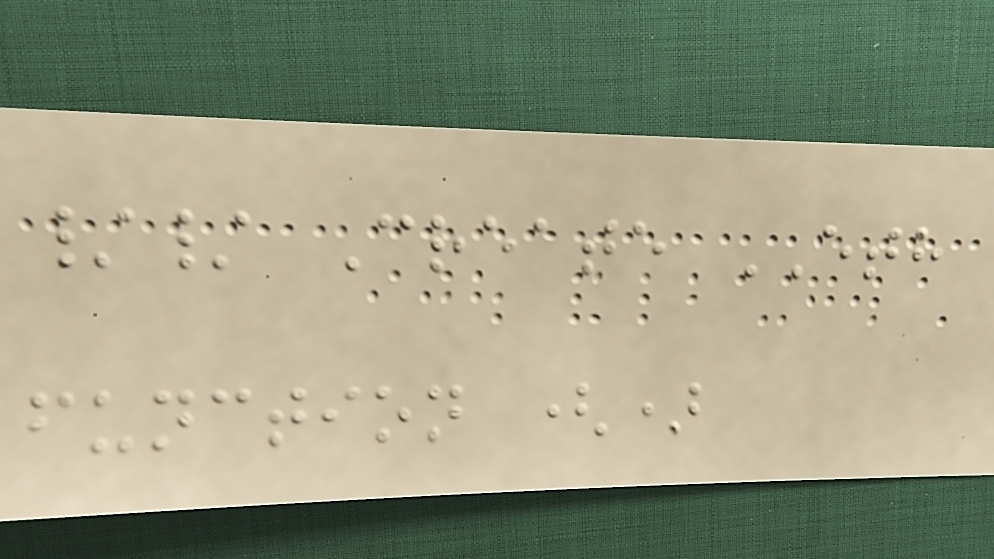// Create ETH
function ()
